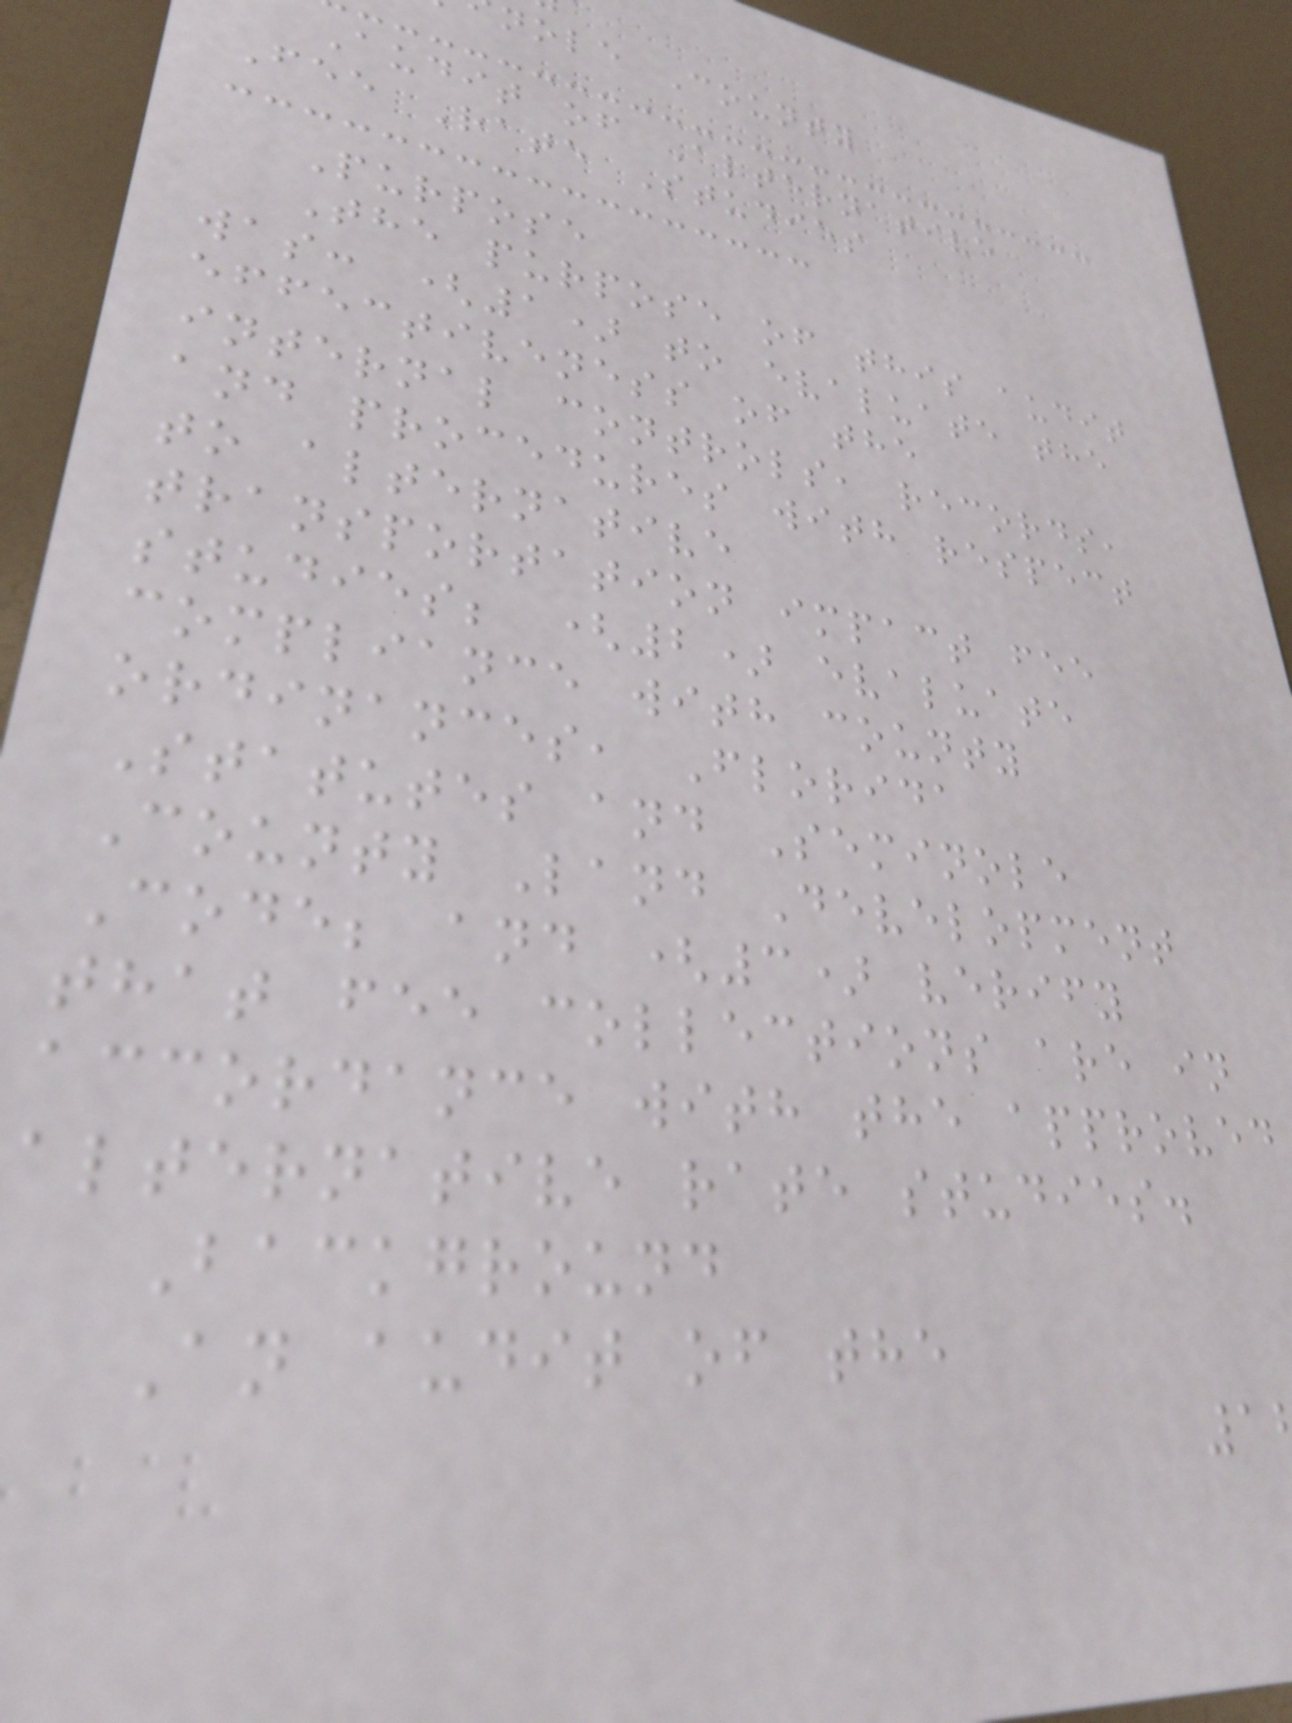nole County
Audit of Alternative
Fee Rate Studies
Purpose
The purpose of this audit
was: (1) to evaluate the
effectiveness of the
internal controls, records,
and procedures with respect
to alternative
transportation impact fee
studies; (2) evaluate
compliance with county
ordinances, Florida
Statutes and Seminole
County Land Development
Code; and (3) verify
that fee collections are in
accordance with the approved
alternative rate studies.
Background
An audit of the
